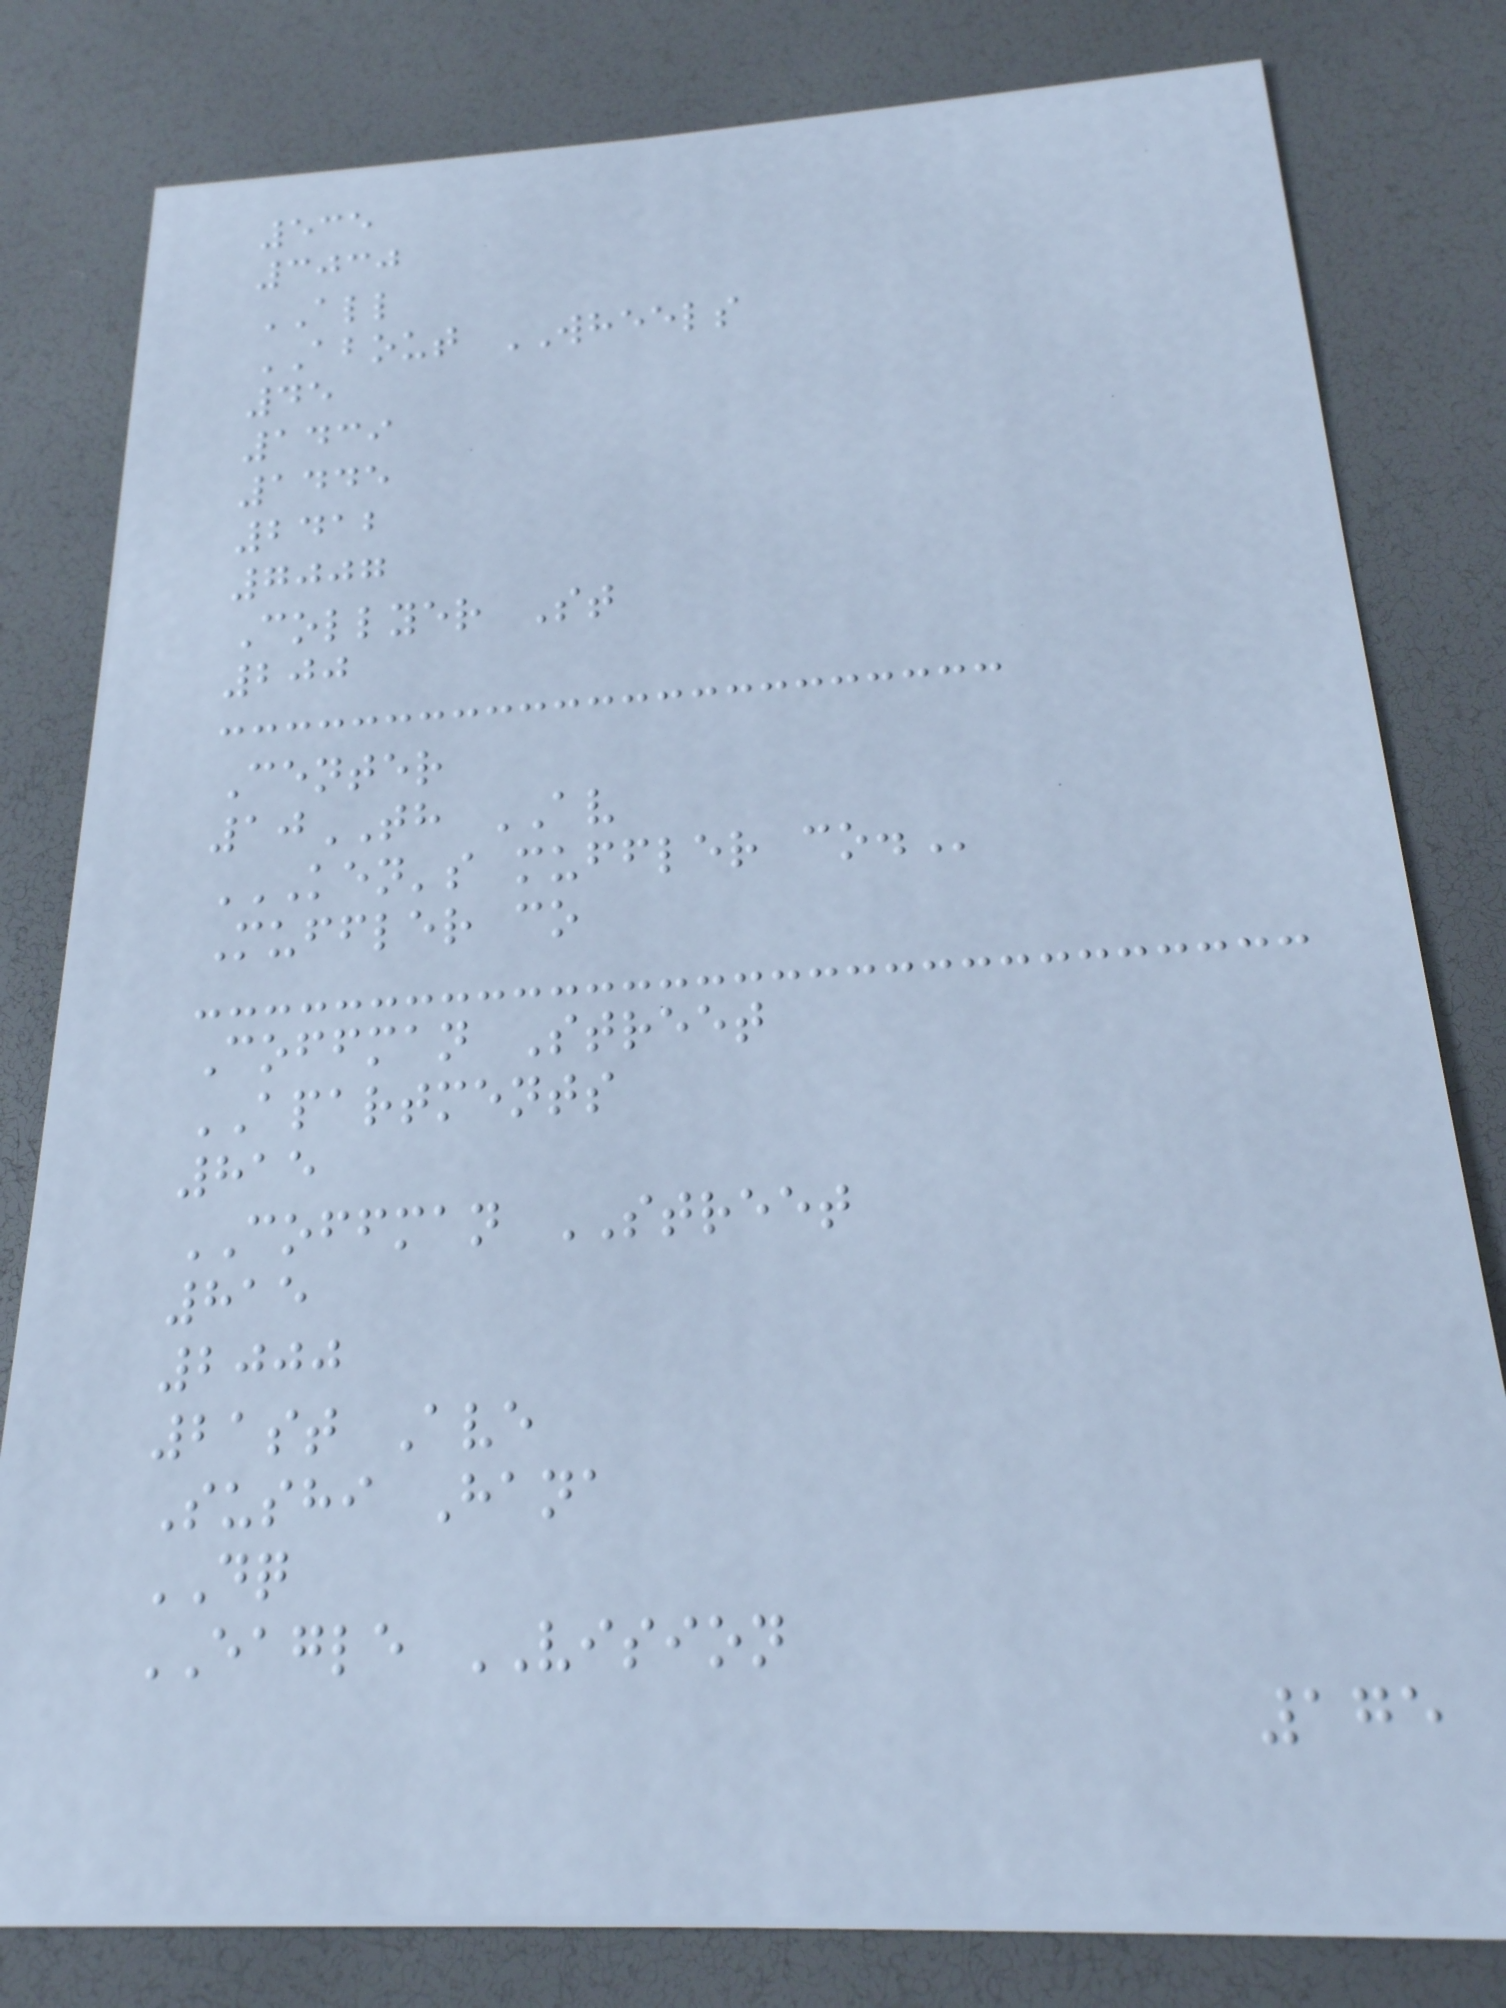535
3030
ALL
ABOUT WHEELS
45
1439
1445
2412
7007
Collyer St
200
Center
10TH AV
KEN'S MUFFLER CO.
Muffler co
Coffman Street
APARTMENTS
815
COFFMAN STREET
815
2000
21st Ave
Sushi Hana
DQ
EAGLE VISION
175
